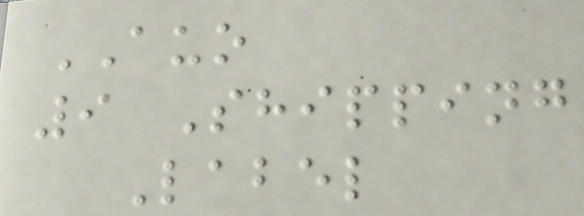AUO
9 Shipping
Label
